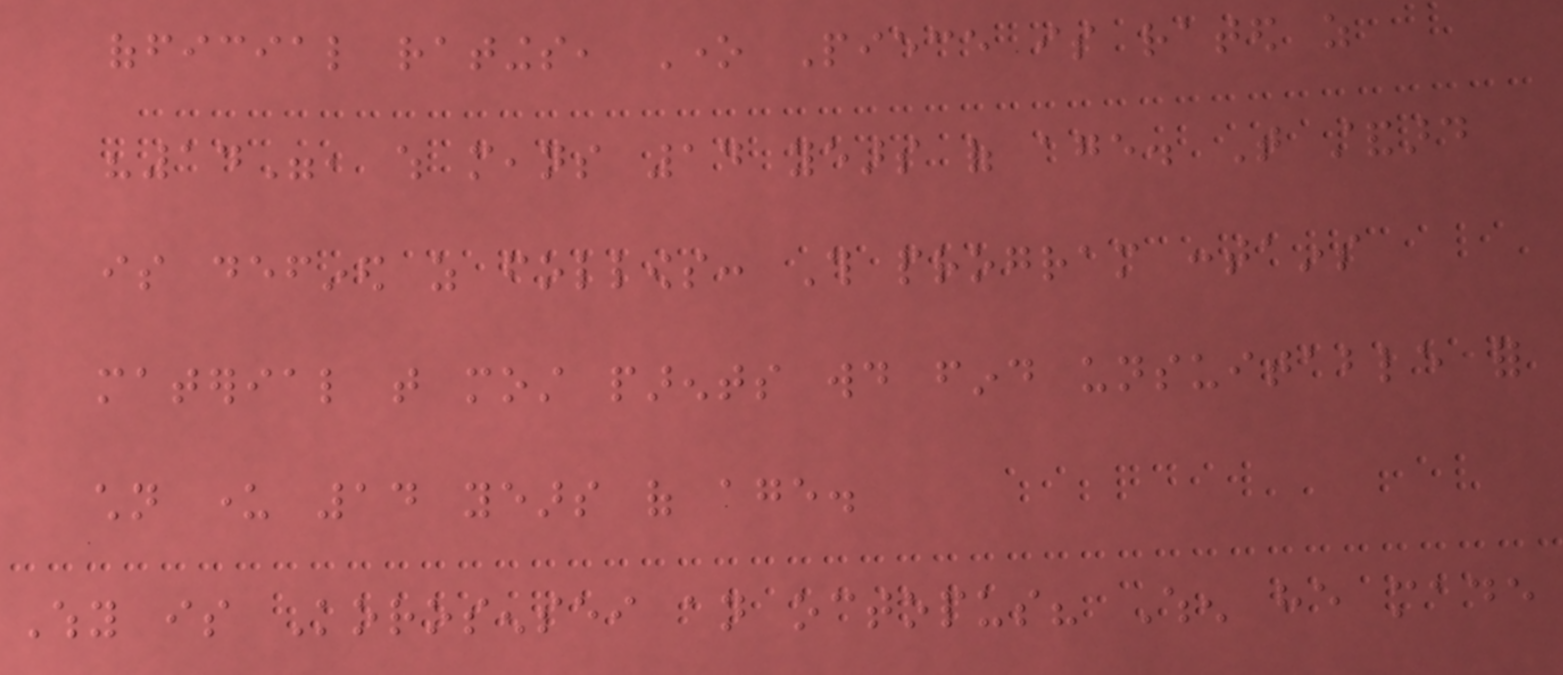official ratings, One Piece is rated as
"14", which means 14 years of age. That standard
is defined as follows: This program contains
material that most parents would find unsuitable for
children under 14 years of age.
Why is Korosensei an octopus? When he made
